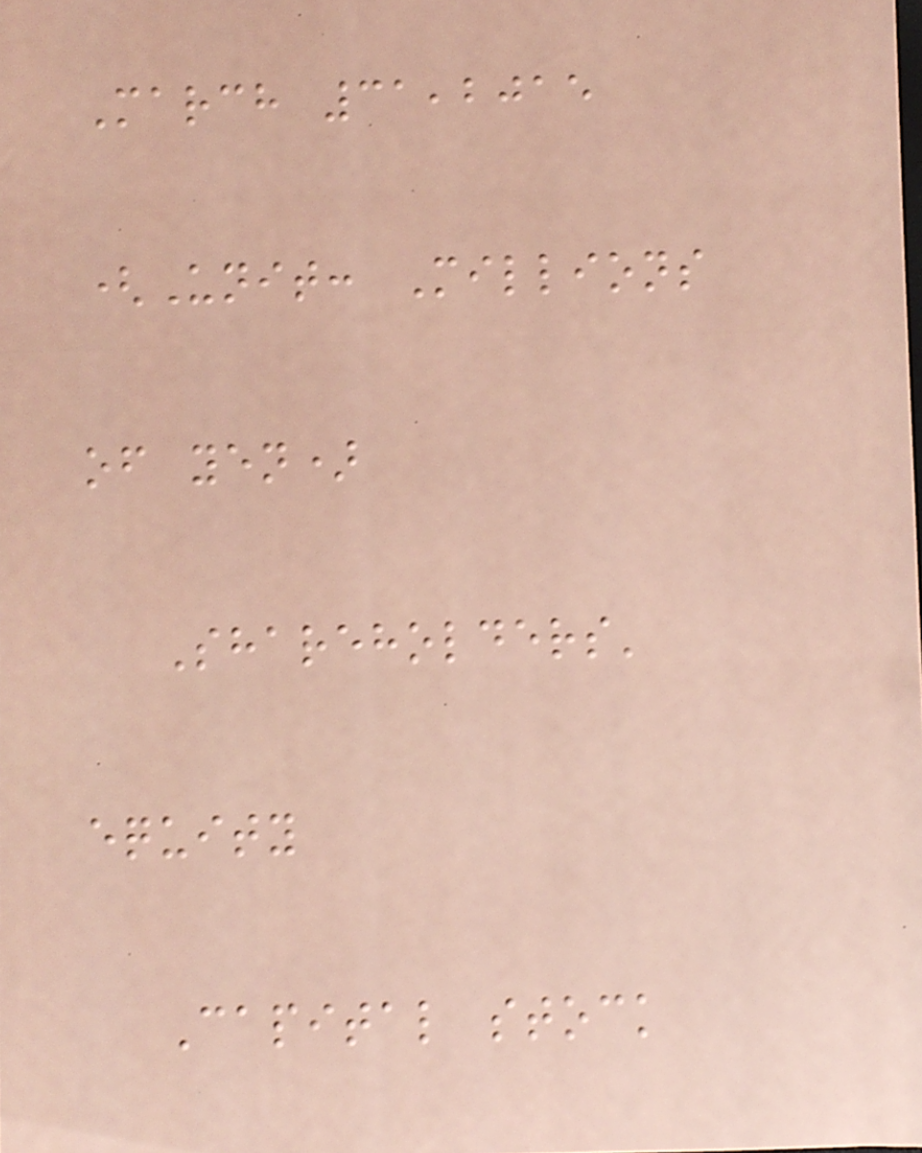March 31,2015
(Unit: Millions
of yen)
Shareholders'
equity
Capital stock
